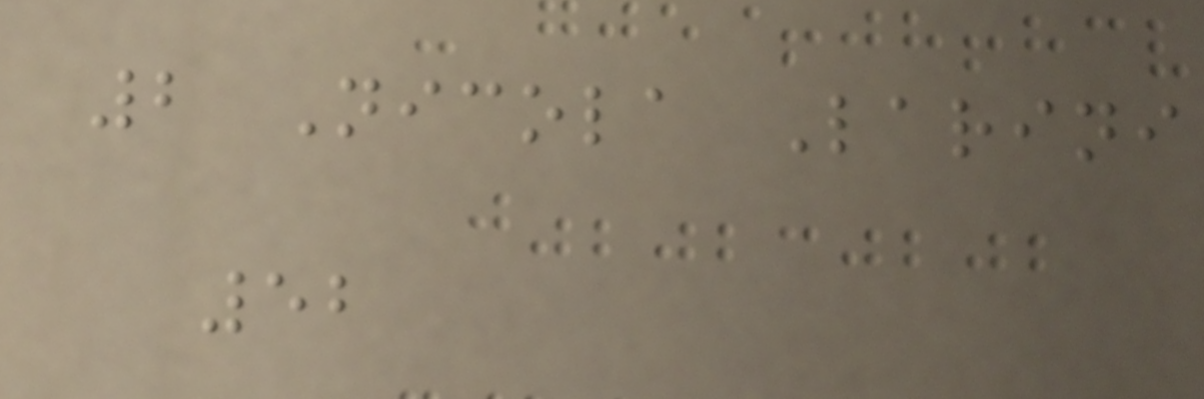2 Nicola Larini
52
